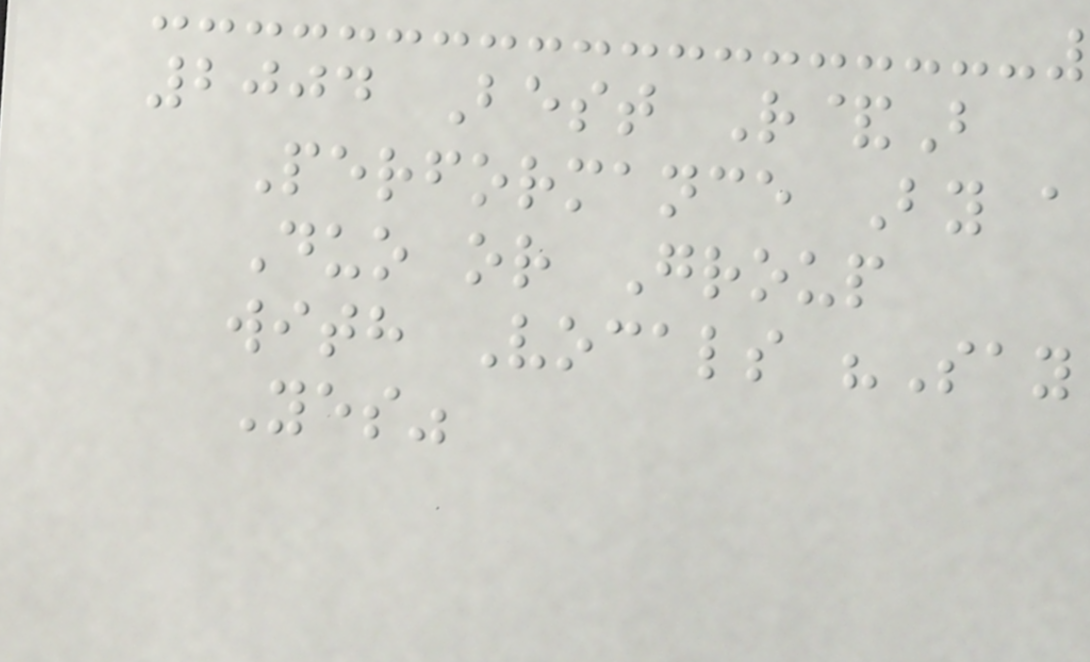2004 Best R&B
Performance By a
Duo or Group
with Vocals "Say
Yes"
